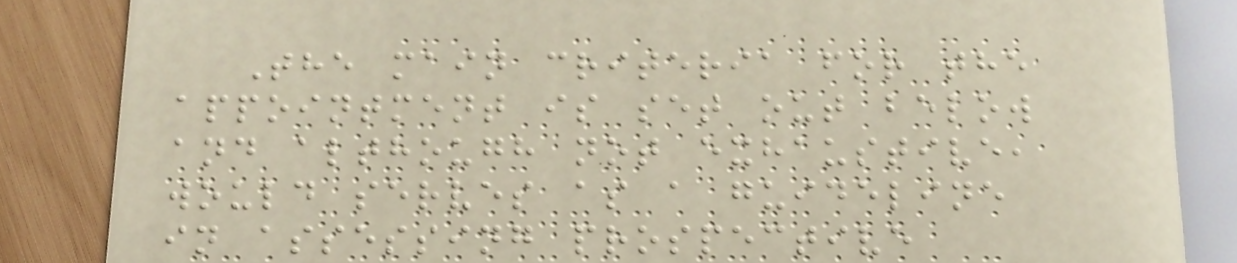The main criteria for the
appointment is set out below
and although not exhaustive,
would serves as a guideline
in assessing prospective
